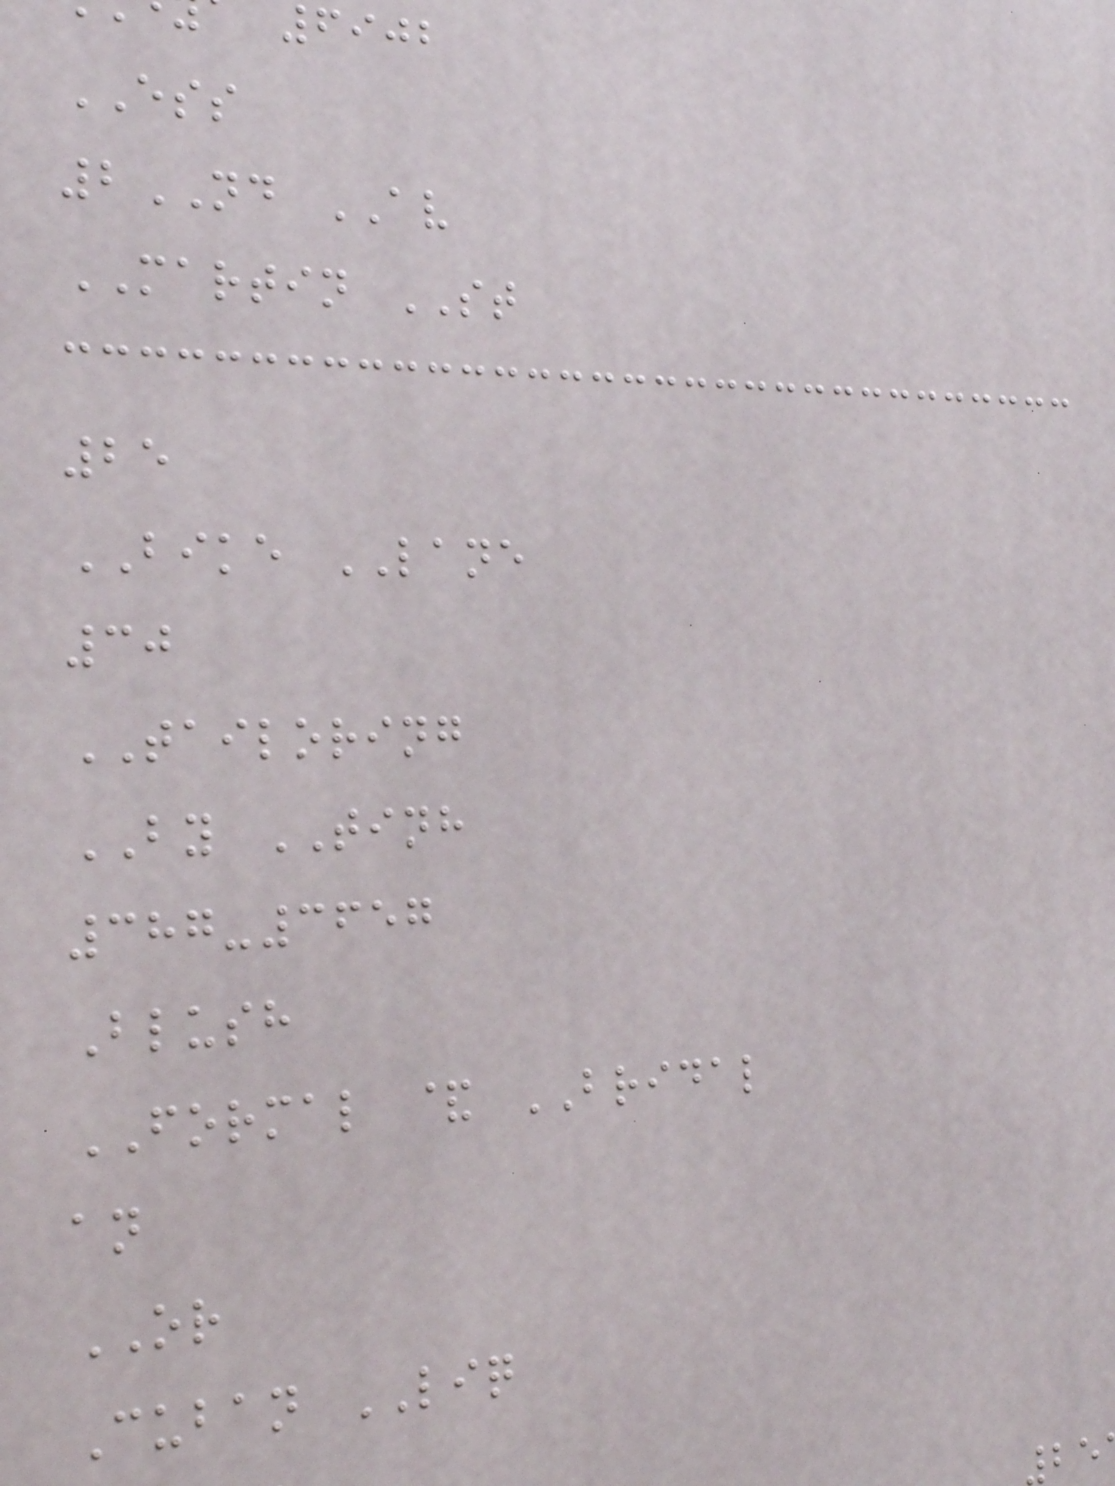6902
ESS
2ND AV
MARTIN ST
25
BIKE LANE
30
TAILORING
BY TINH
387-3657
Blush
FORMAL & BRIDAL
an
OR
Cuban LIQ
